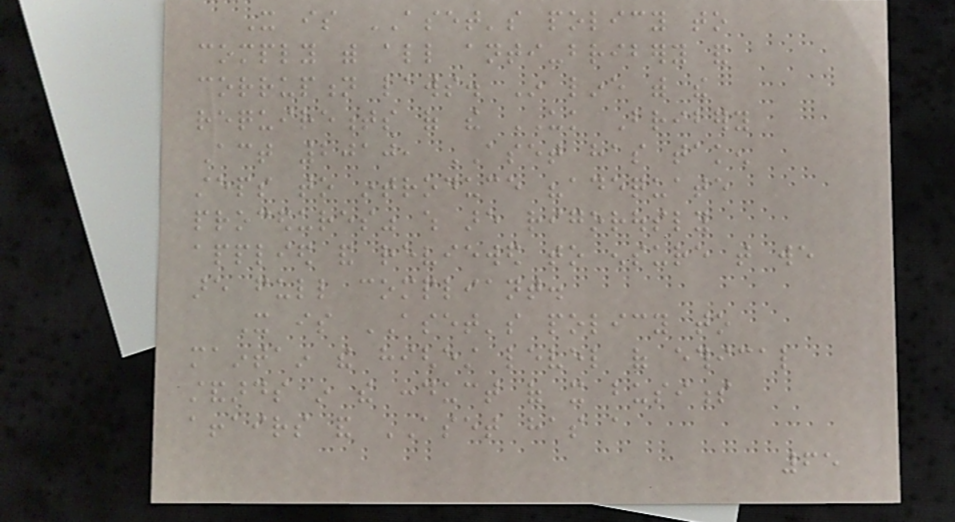It is ASET's policy to
comply with all anti-bribery and
corruption laws. In line with the
requirements of the UK Bribery
Act 2010, ASET has taken
steps to introduce "adequate
procedures" which are rigorously
applied and reviewed to ensure that we
are full compliant.
It is ASET's policy to
maintain the highest level of ethical
standards in the conduct of it business
affairs and ASET has a
65
